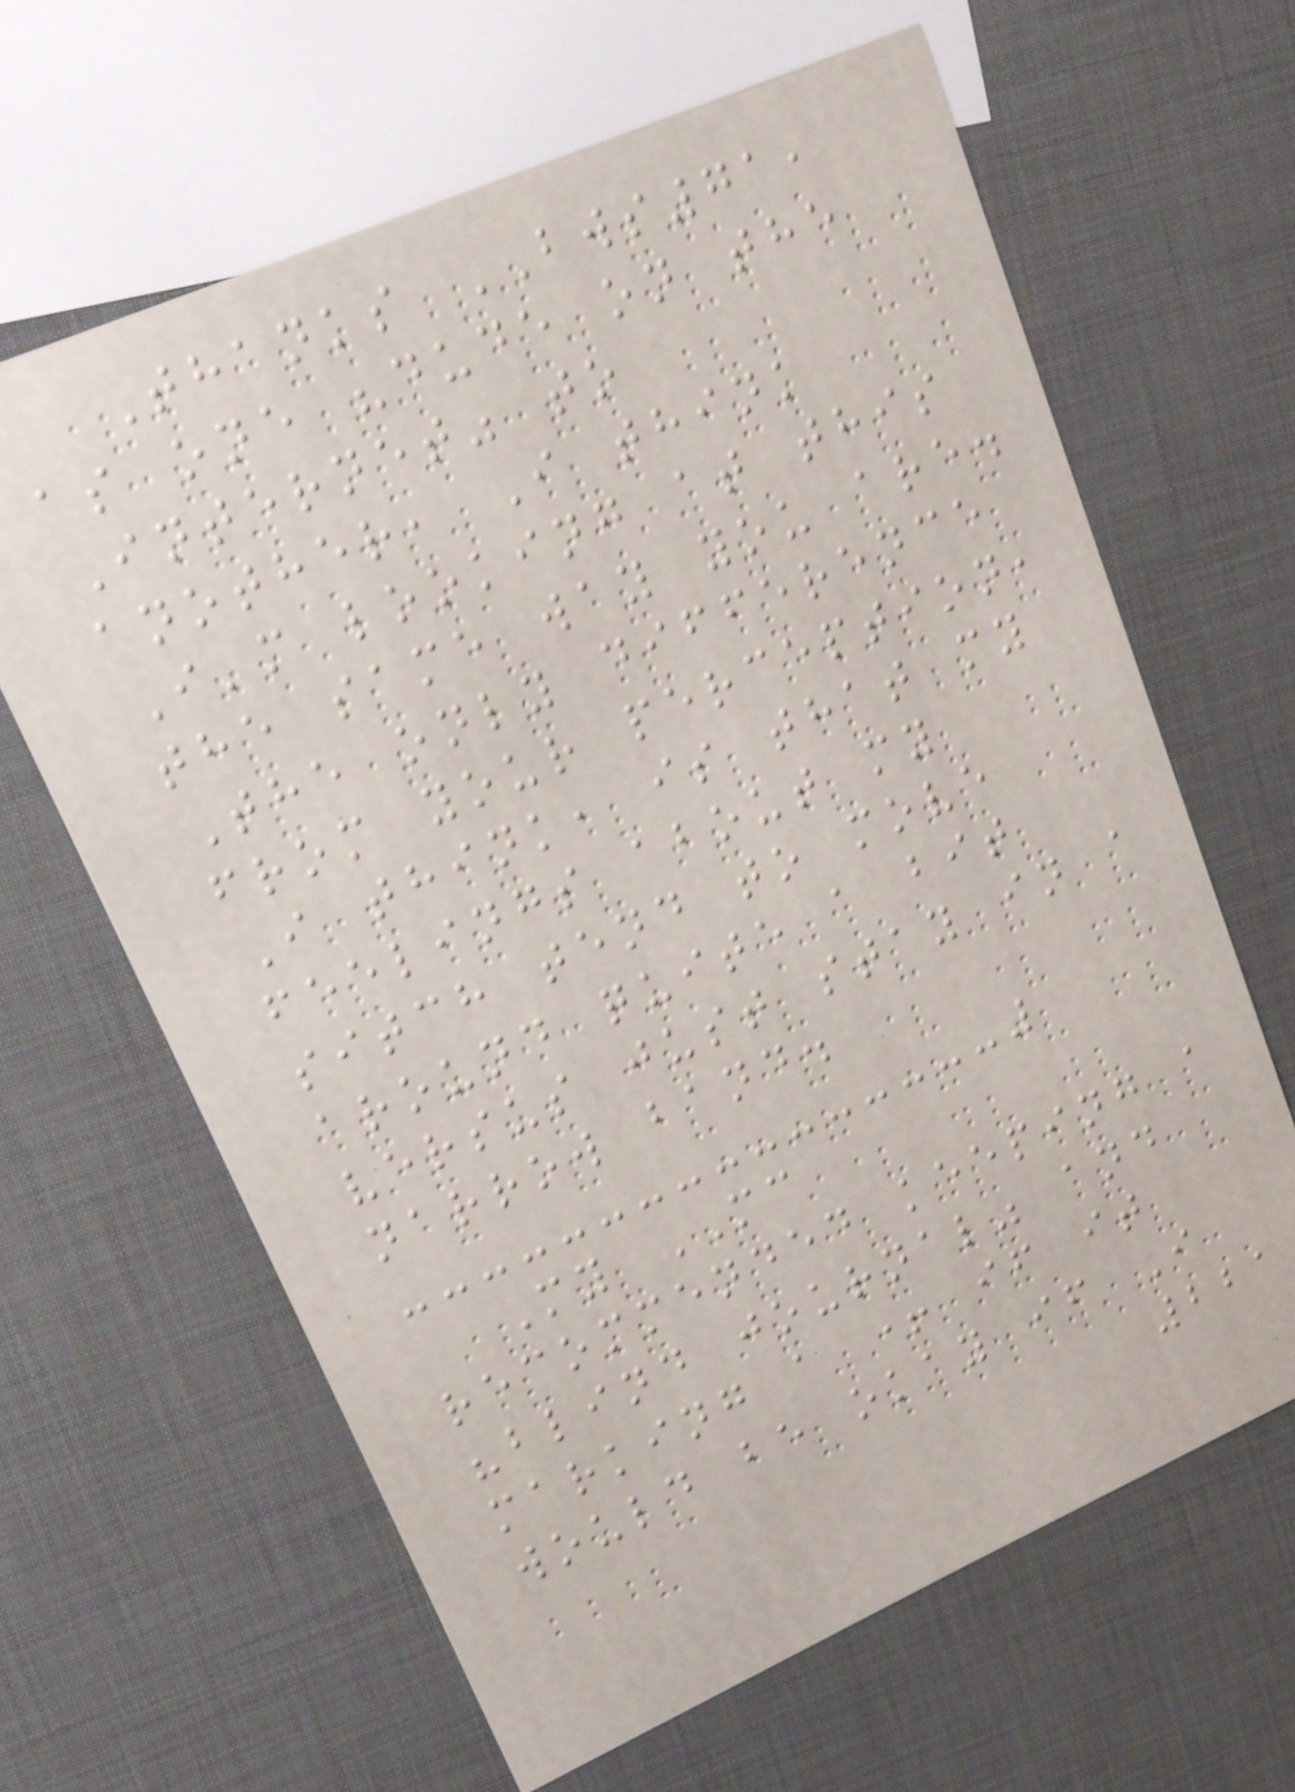Thanks BWS71,
as one "dude on the
Internet" to
another, I think
I'm looking at this
the same way you are.
The only difference
from your perception,
I think, is that my
feelings about my
sitch tend to move
around quite a bit
versus just stay in a
narrow band.
My MC
recommended keeping a
"blind journal" and
marking a + if it
would be okay if I
221
